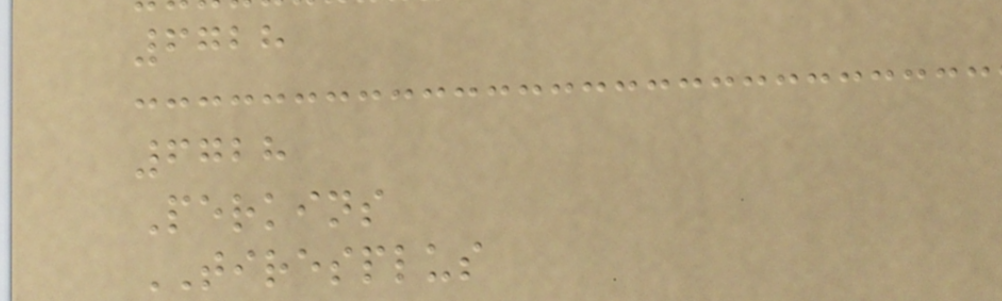6728
6728
Perkins
TIRESPLUS
